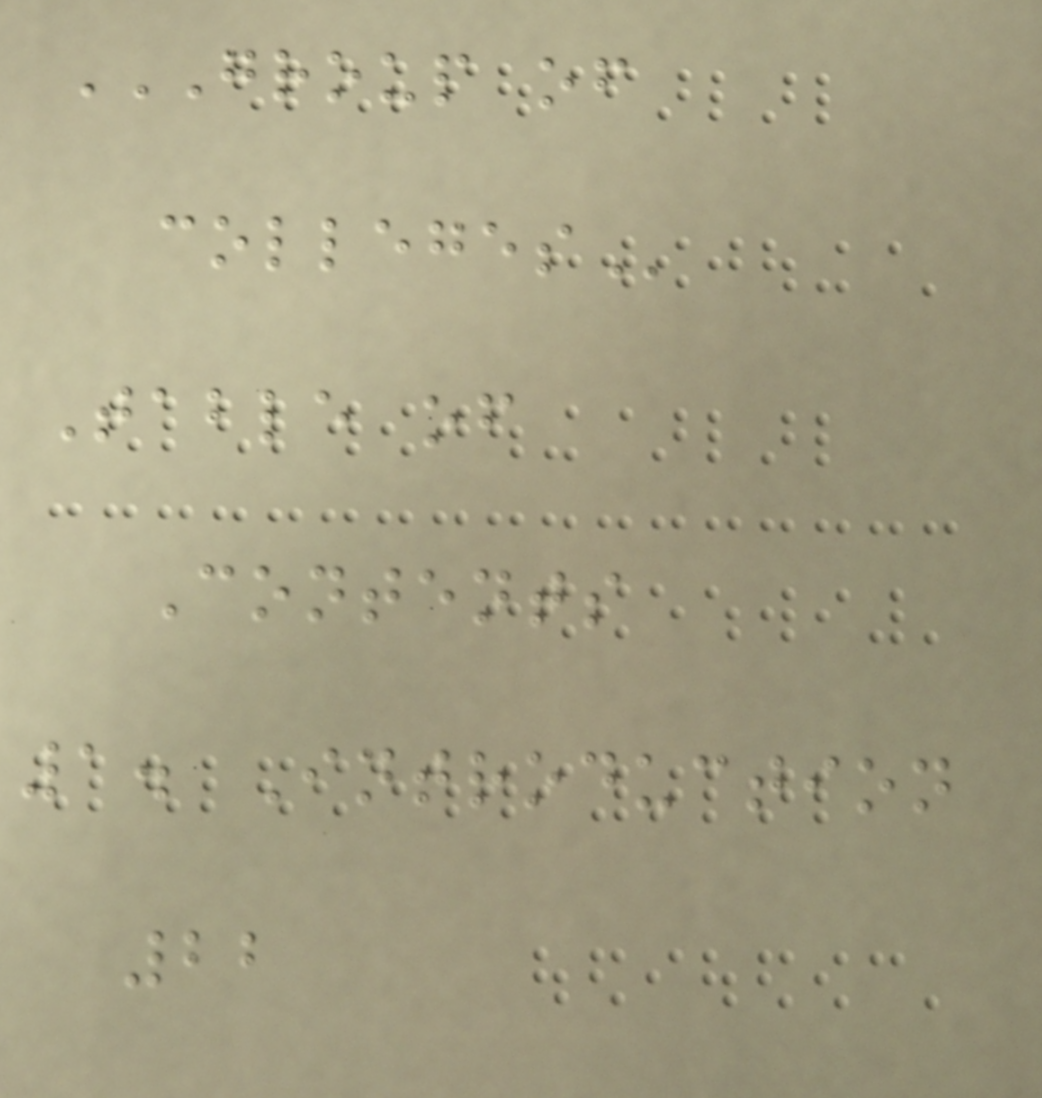GROUP OF
COLLEGES
Table of
Contents
1. Introduction
22
